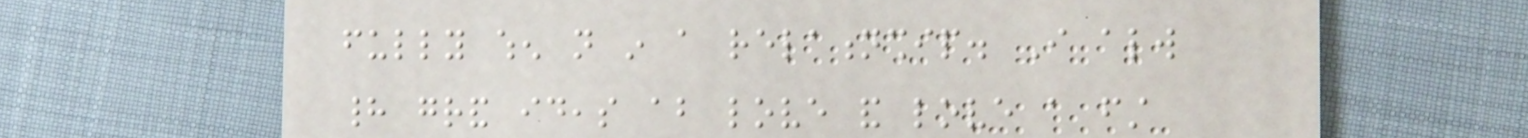fully when not in a relationship. I always
had grand ideas about love and love a first
